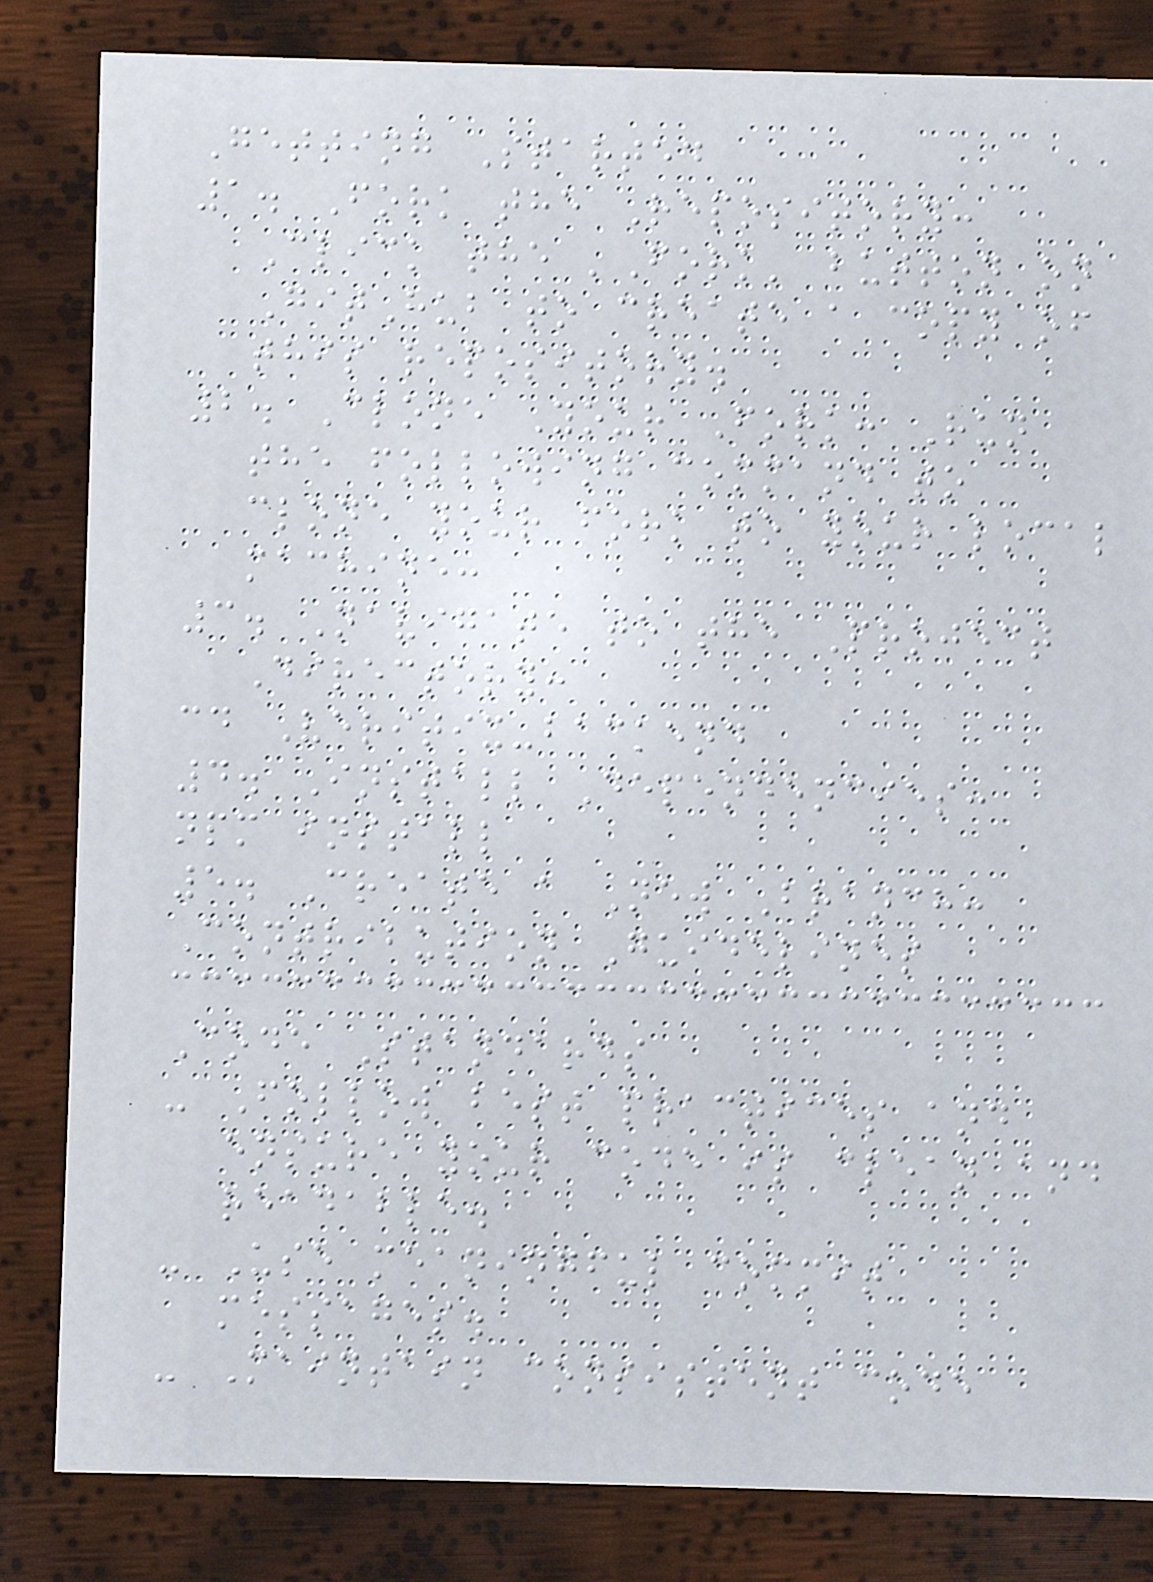Getting Started
1. Fork the Repository:
Click the 'Fork' button on
GitHub to create a copy of
this repository.
2. Clone Your Fork: Run
the following command to
clone your fork to your local
machine:
3. Navigate to the Project
Directory:
cd Veritix-backend
4. Install Dependencies:
npm install
5. Create a New Branch:
Contribution Guidelines
Code Standards
- Follow best practices and
ensure your code is clean and
readable.
- Use meaningful commit
messages.
- Maintain consistent code
